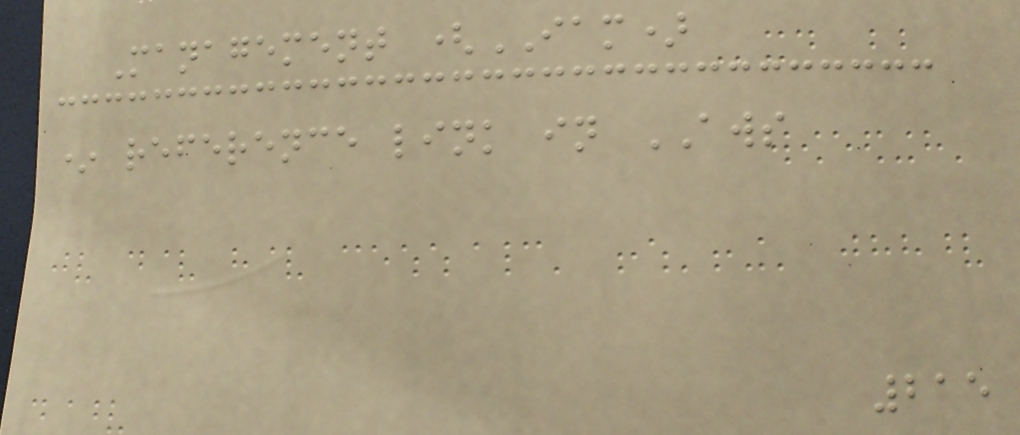Management (IAM)
* reference link in AWS
215
